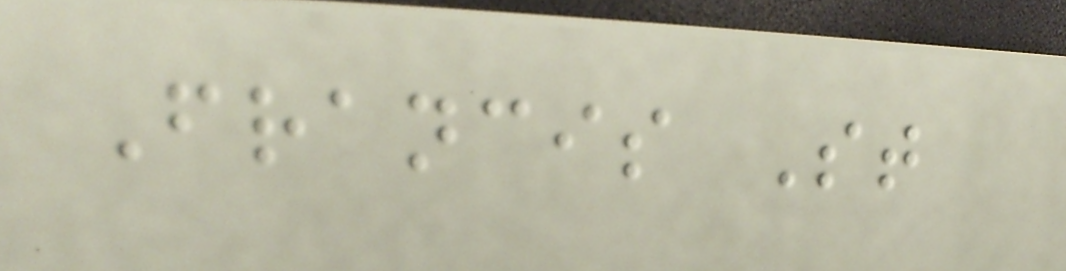Francis St
